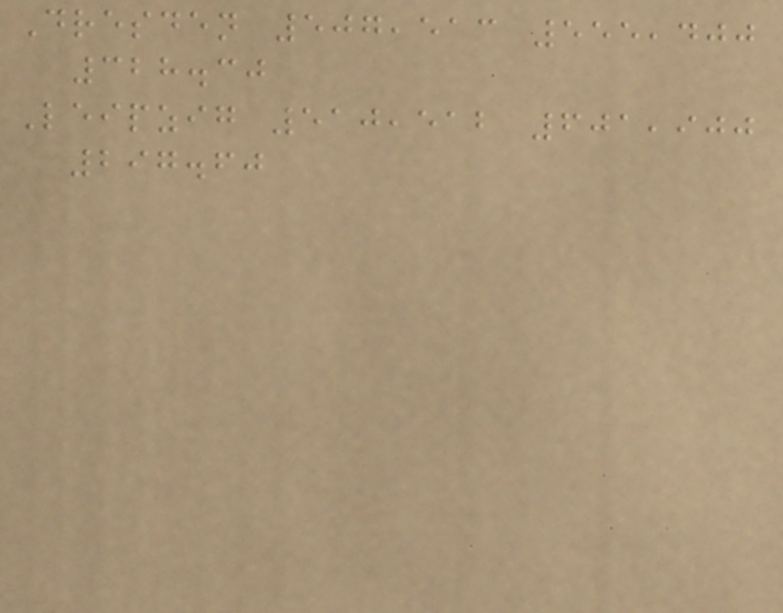Dresden 507,513 555,400
328.30
Leipzig 510,512 601,900
297.60
